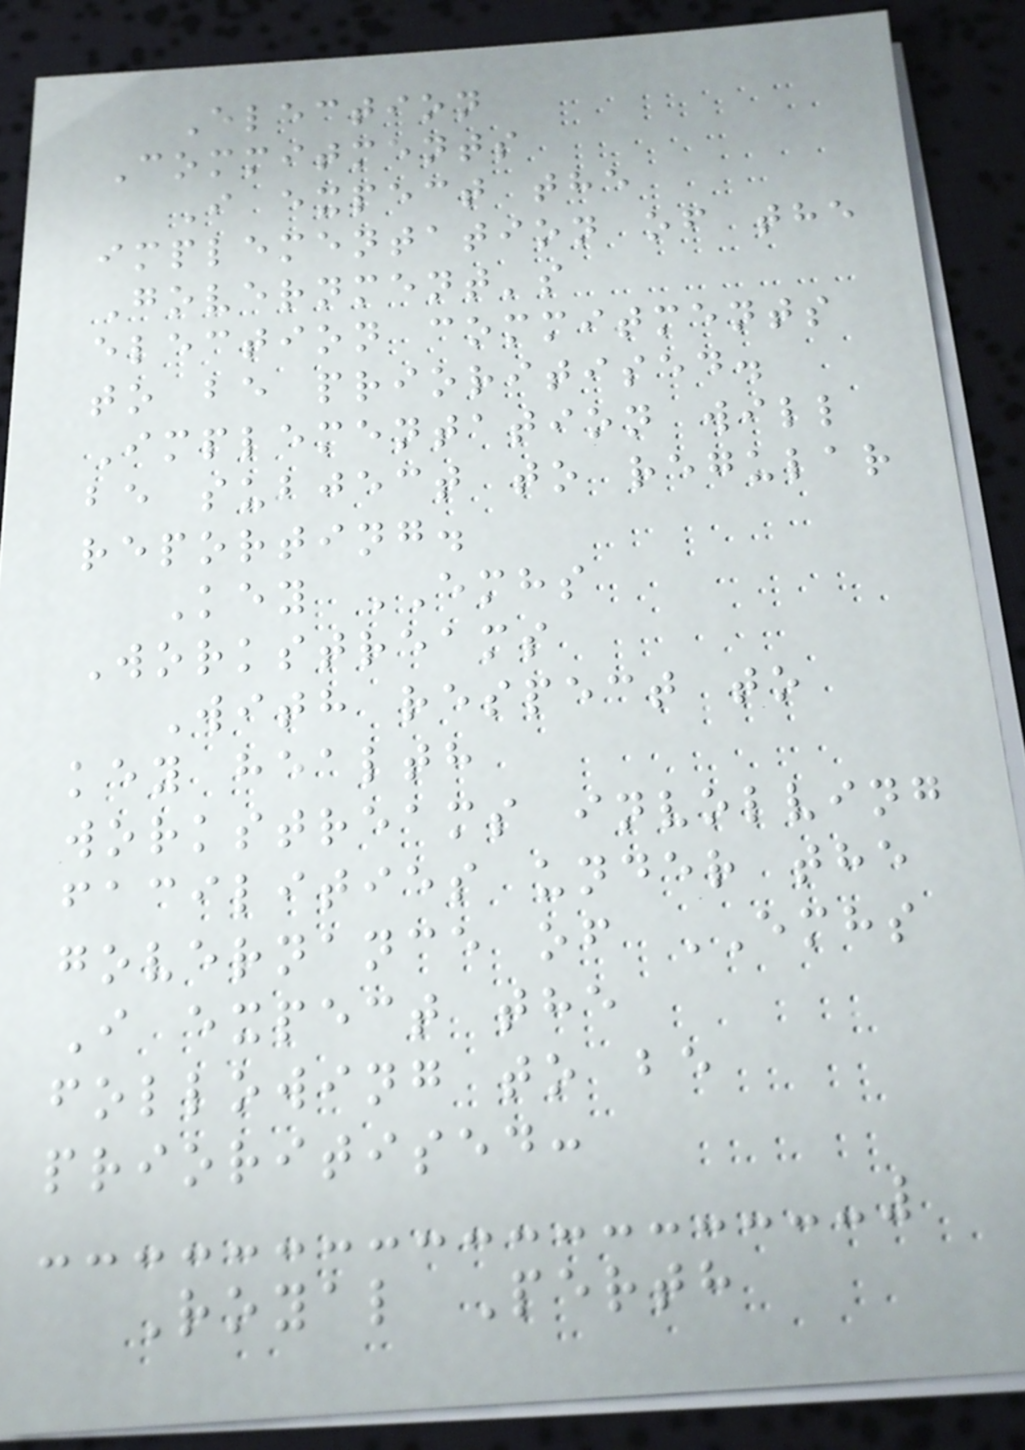Election
Commitments
I expect the
implementation of the
Government's
election commitments
to be prioritised.
Implementation will
be subject to regular
reporting.
Key EMHS
Workstreams
With respect to
key health
workstreams involving
facilities under the
governance of EMHS
I expect the
following to be
prioritised:
Royal Perth
